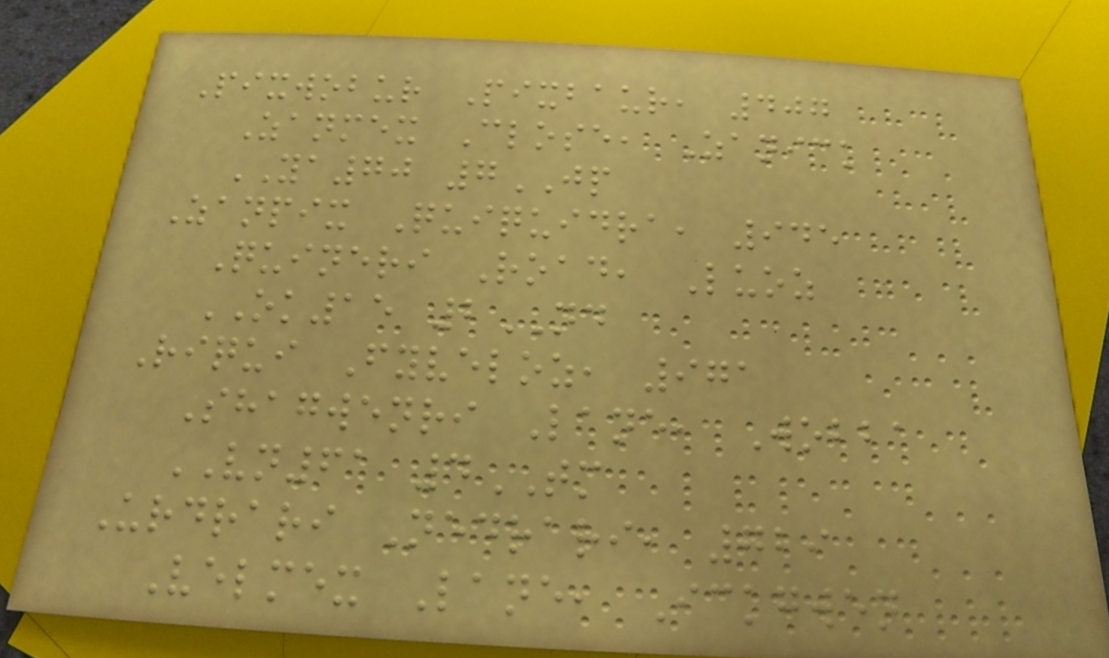Pixwobur Pixbaur, 407
Zanmex Close, Zanick
YA70 7JP
Zanpix Quiquidra, 945
Quineri Road, Luoz
OK15 2ND
Riqui Fyveloz, 971
Shagwenri Lane, Wobba
VN61 4TM
Urdrari Nedrari, 729
Velmex Lane, Ickgwen
